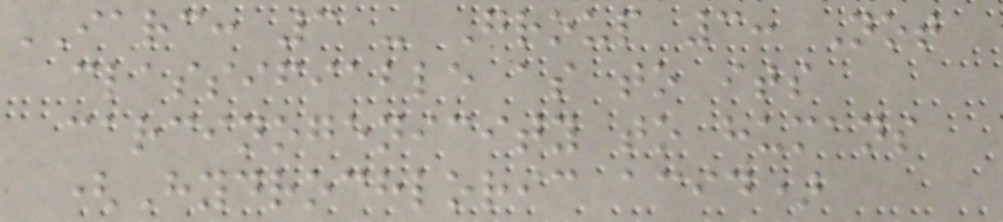IARC: 3 - Group 3: Not
classifiable as to its
carcinogenicity to humans
(Hydrochloric acid)
